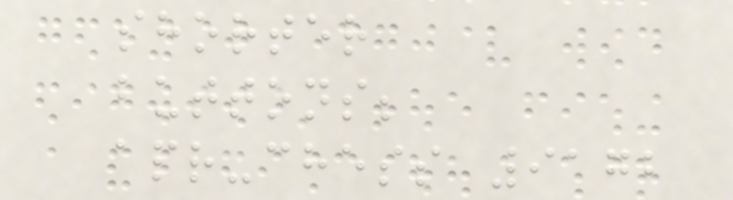shorter
buttons;
apr-chess 9172
